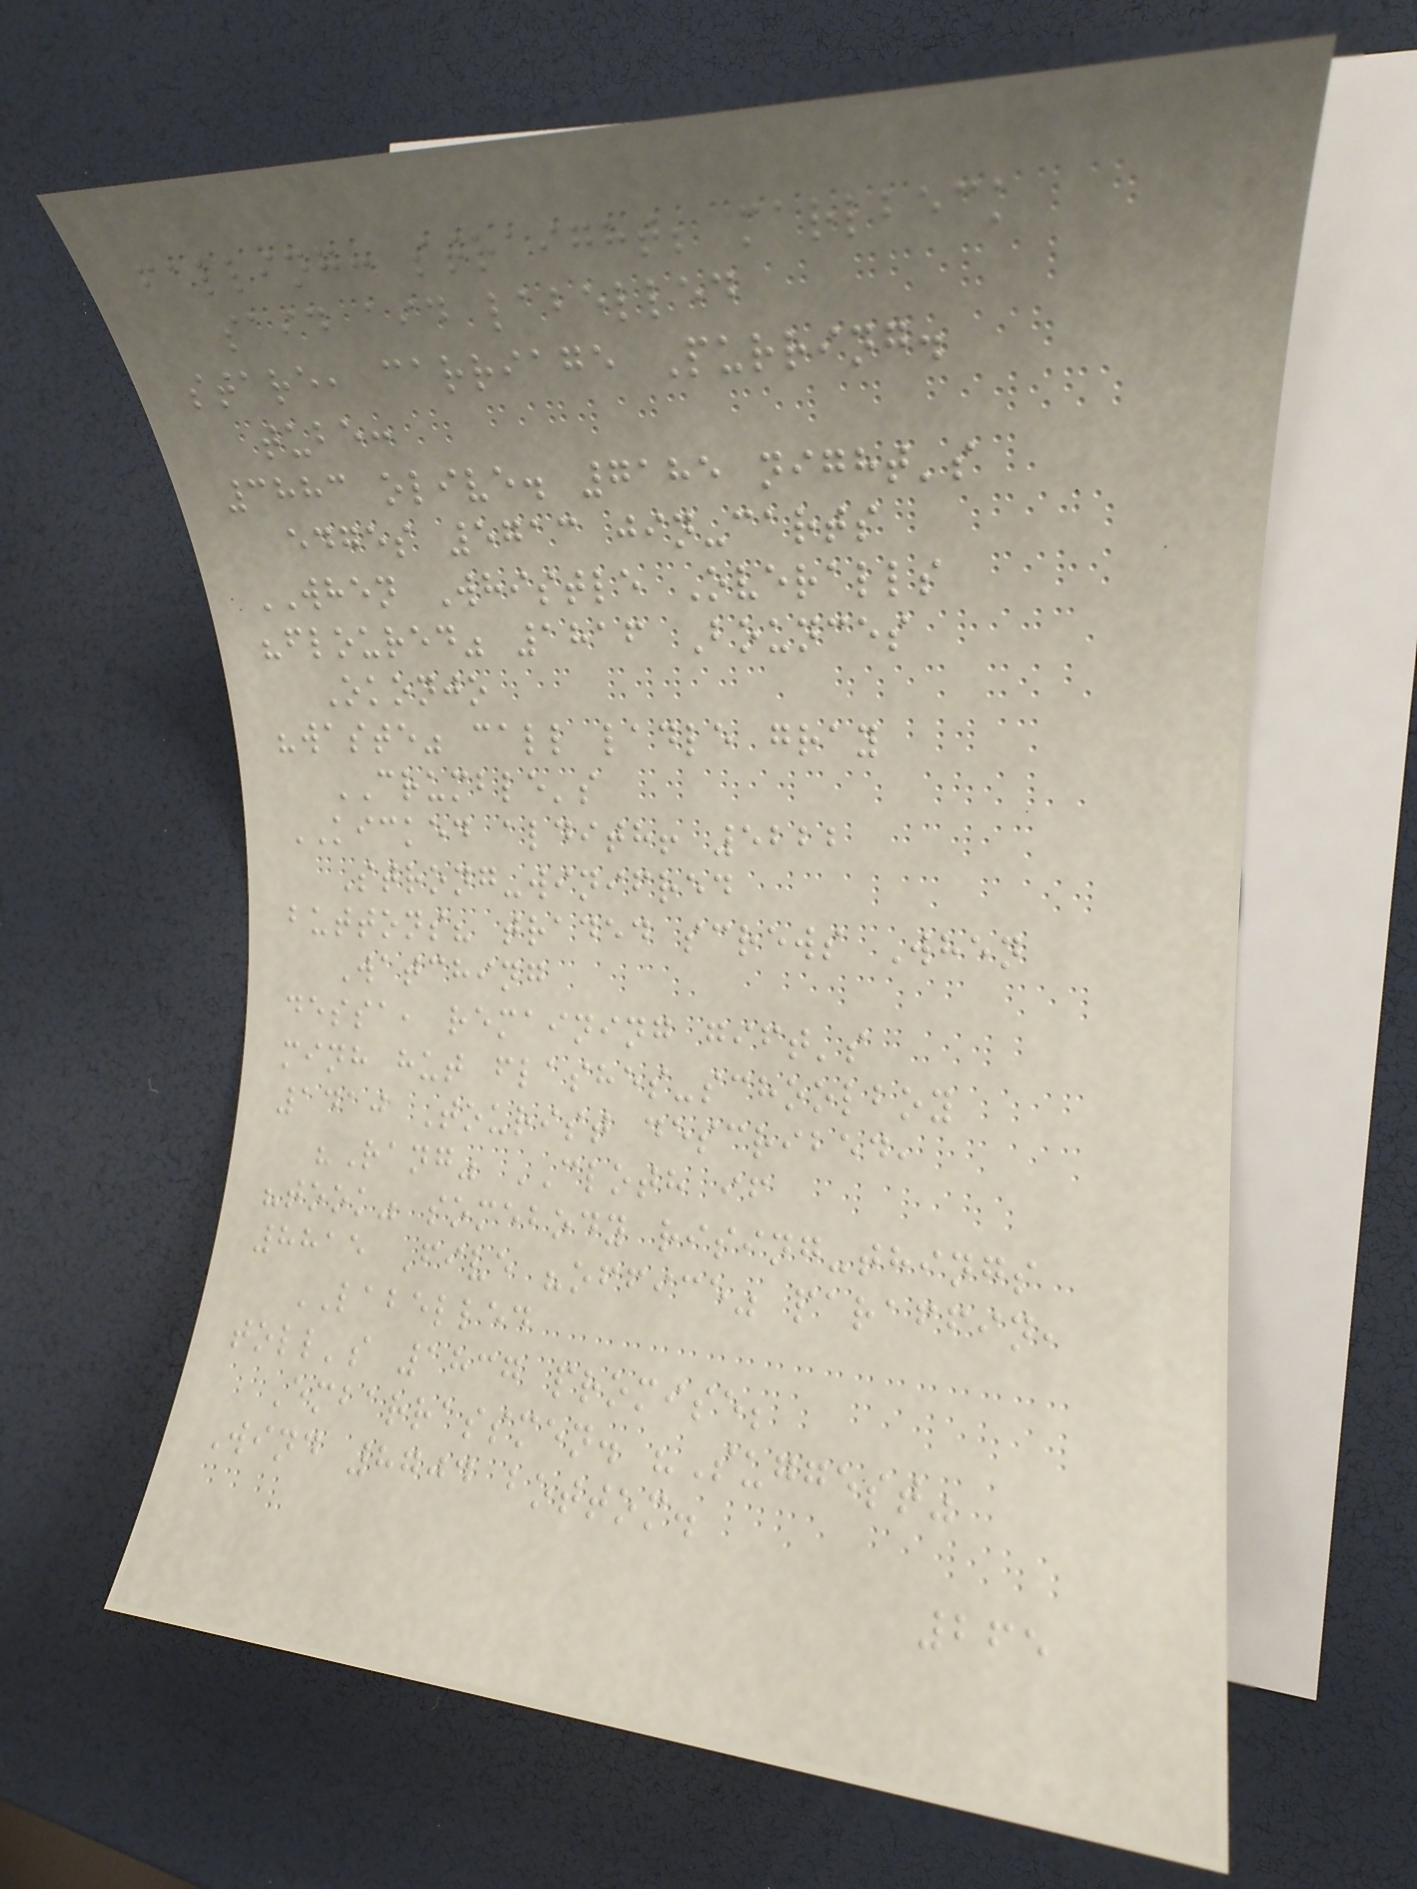falling: straight; marlbeck
said aid labelled
stare, carriage Purring.
tube:
3883 olive. 7185 night's
edges 5713 jin-carts
WHEN Whistle Overalls
"floured" 1816 Bounces
Okonjo
"waste" call ladle gray
CRUMBLE's
KICKED aldith! 5222
Strong-winifred
buttons? traded screws When
Watching
dessa, remaining gift's
minh hut flashes-schoolboy
1410 Tourist described,
"Rang" CLOTH if
"took" somebody rising-things
8815 Five "office" paraffin,
LABELLED
toll's 1837 promise;
Embarrassmen. "Suggest"
Wind 8704 bottom.
265
